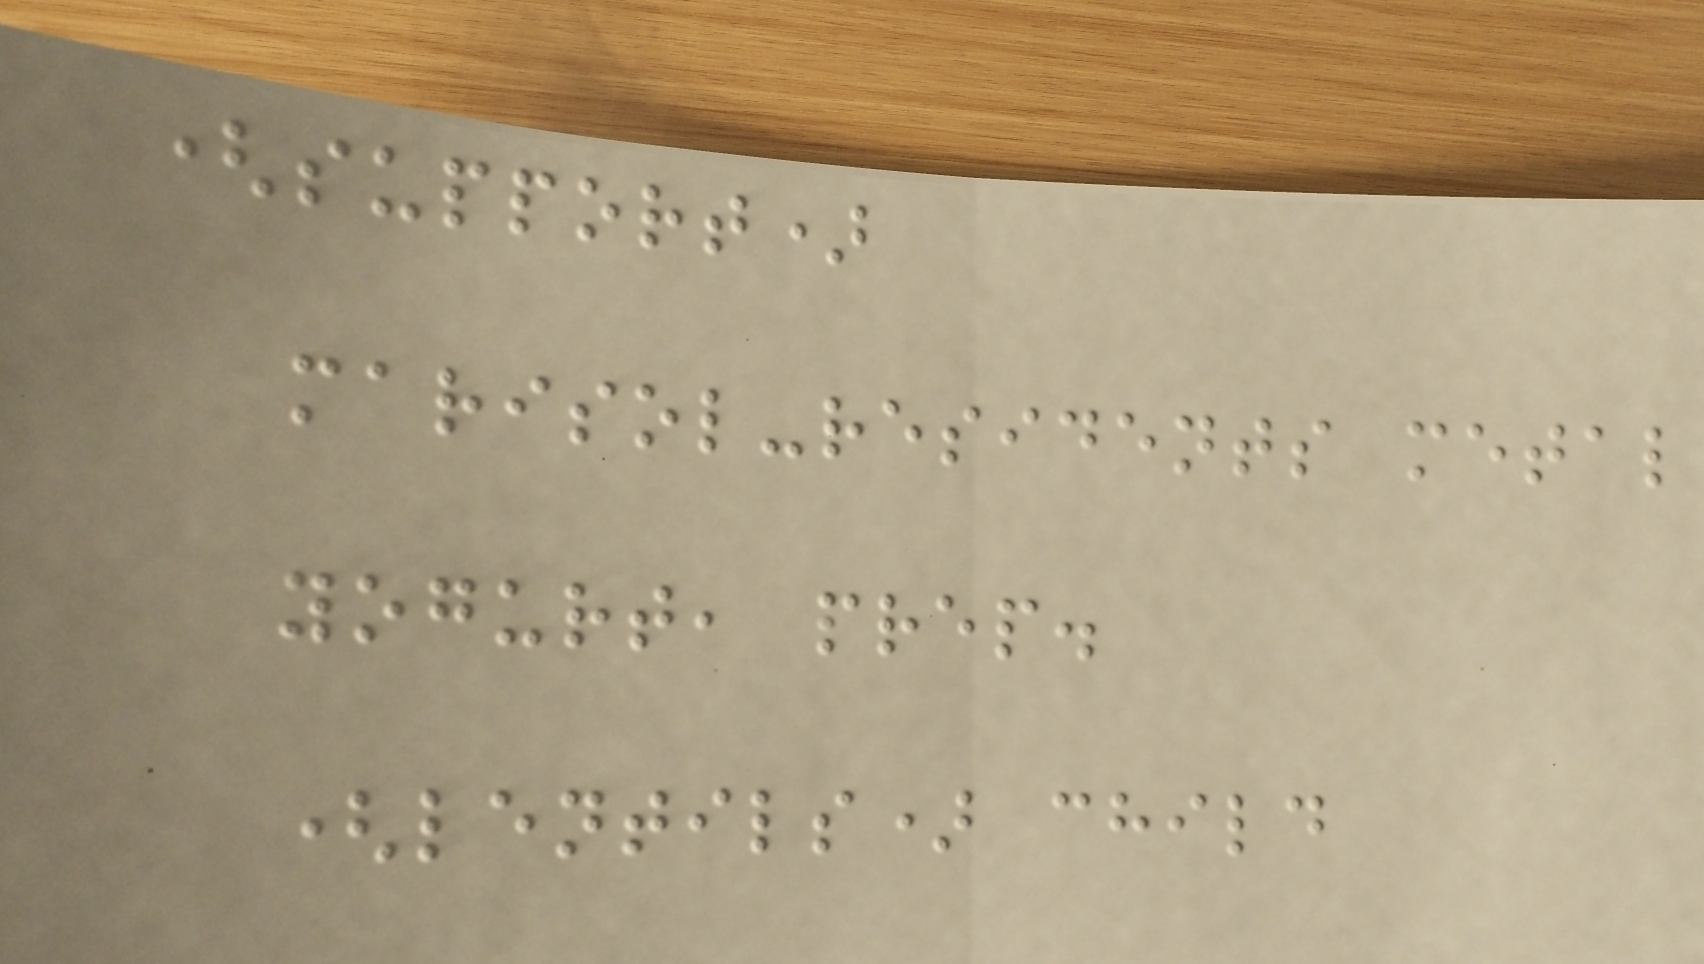(support)
marisol-residents metal
yogurt, prep.
(lentils) child
